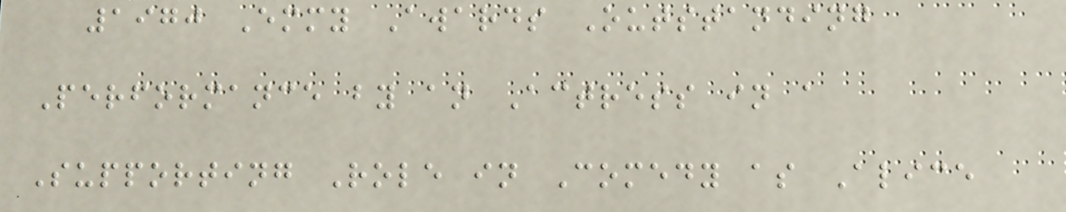1970 Emmy Awards Outstanding
Performance by an Actress in a
Supporting Role in Comedy as Alice
